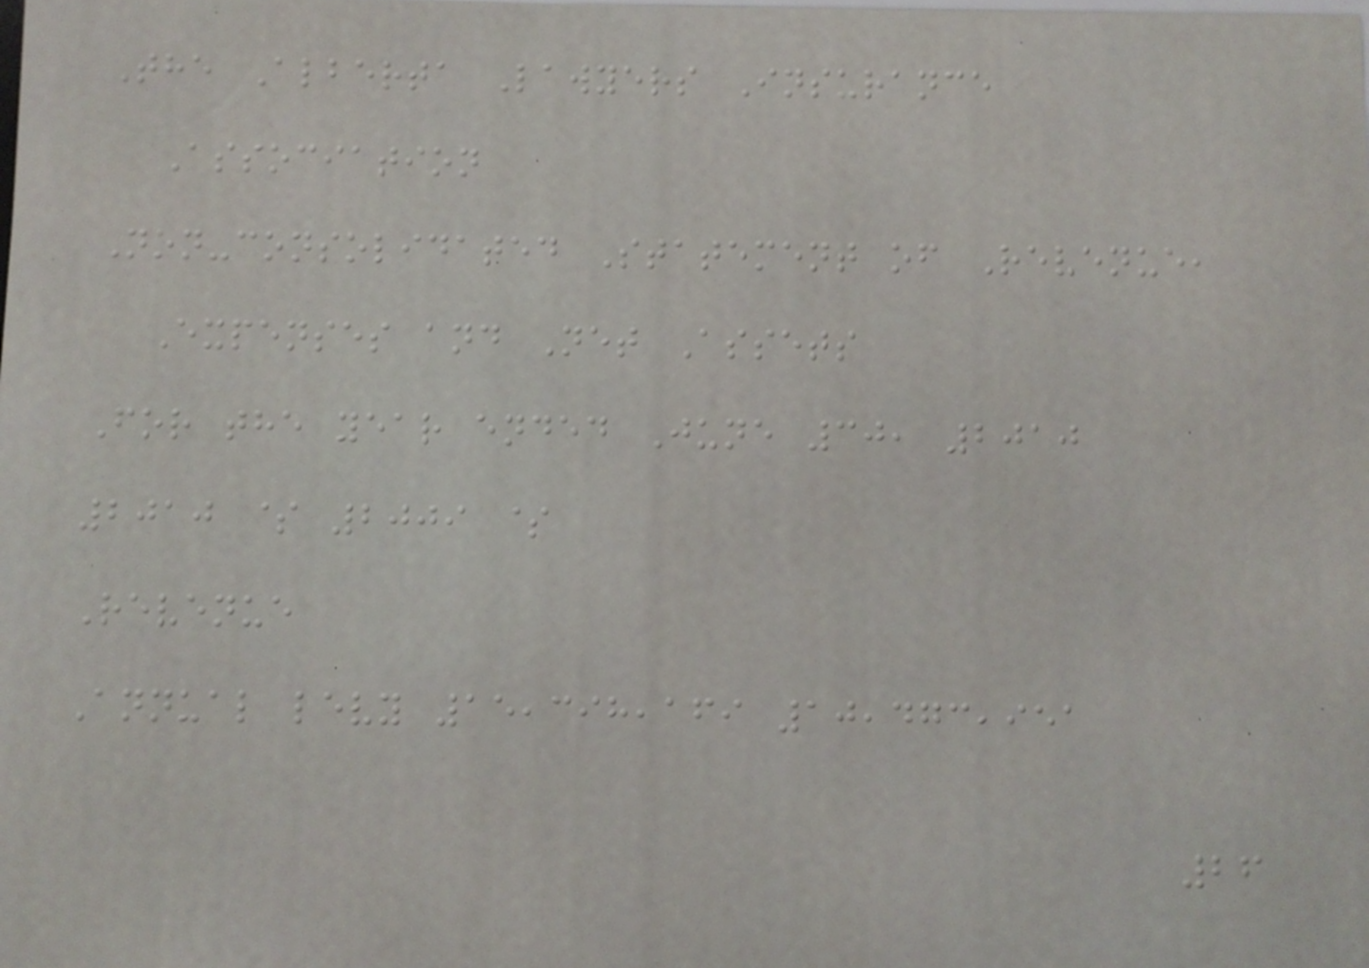The Alberta Lawyers Insurance
Association
Non-consolidated Statement of Revenue,
Expenses and Net Assets
For the year ended June 30, 2010
2010 $ 2009 $
Revenue
Annual levy 15,398,169 10,473,951
26
